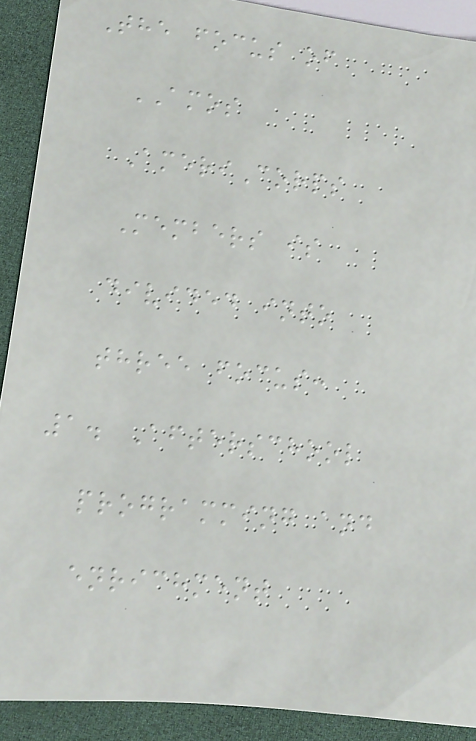The focus of
AMOS
AmeriCorps
Members is
divided into
three focus:
1. Afterschool
programming and
enrichment
